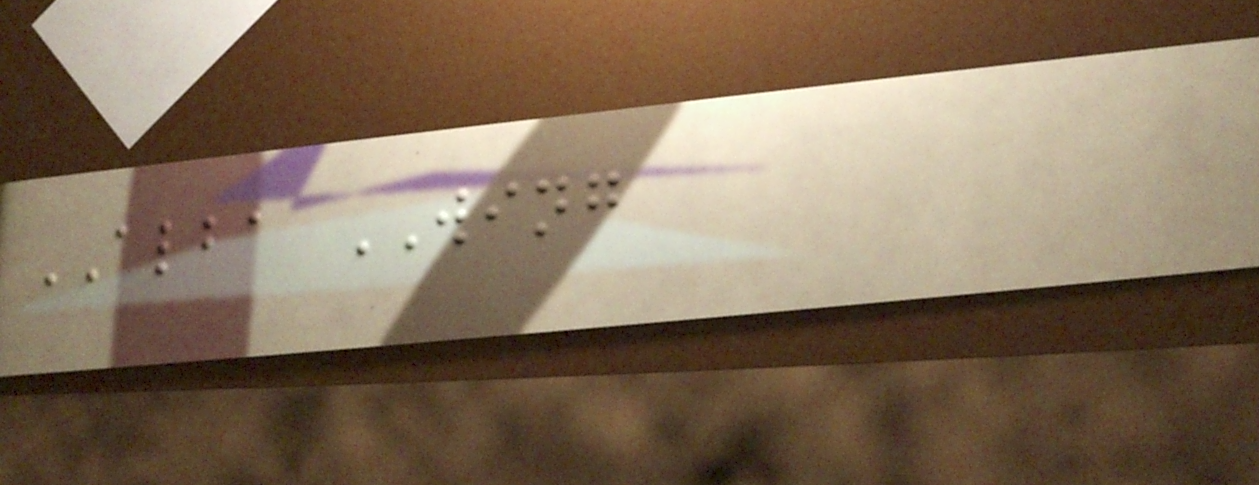ALBA WING
